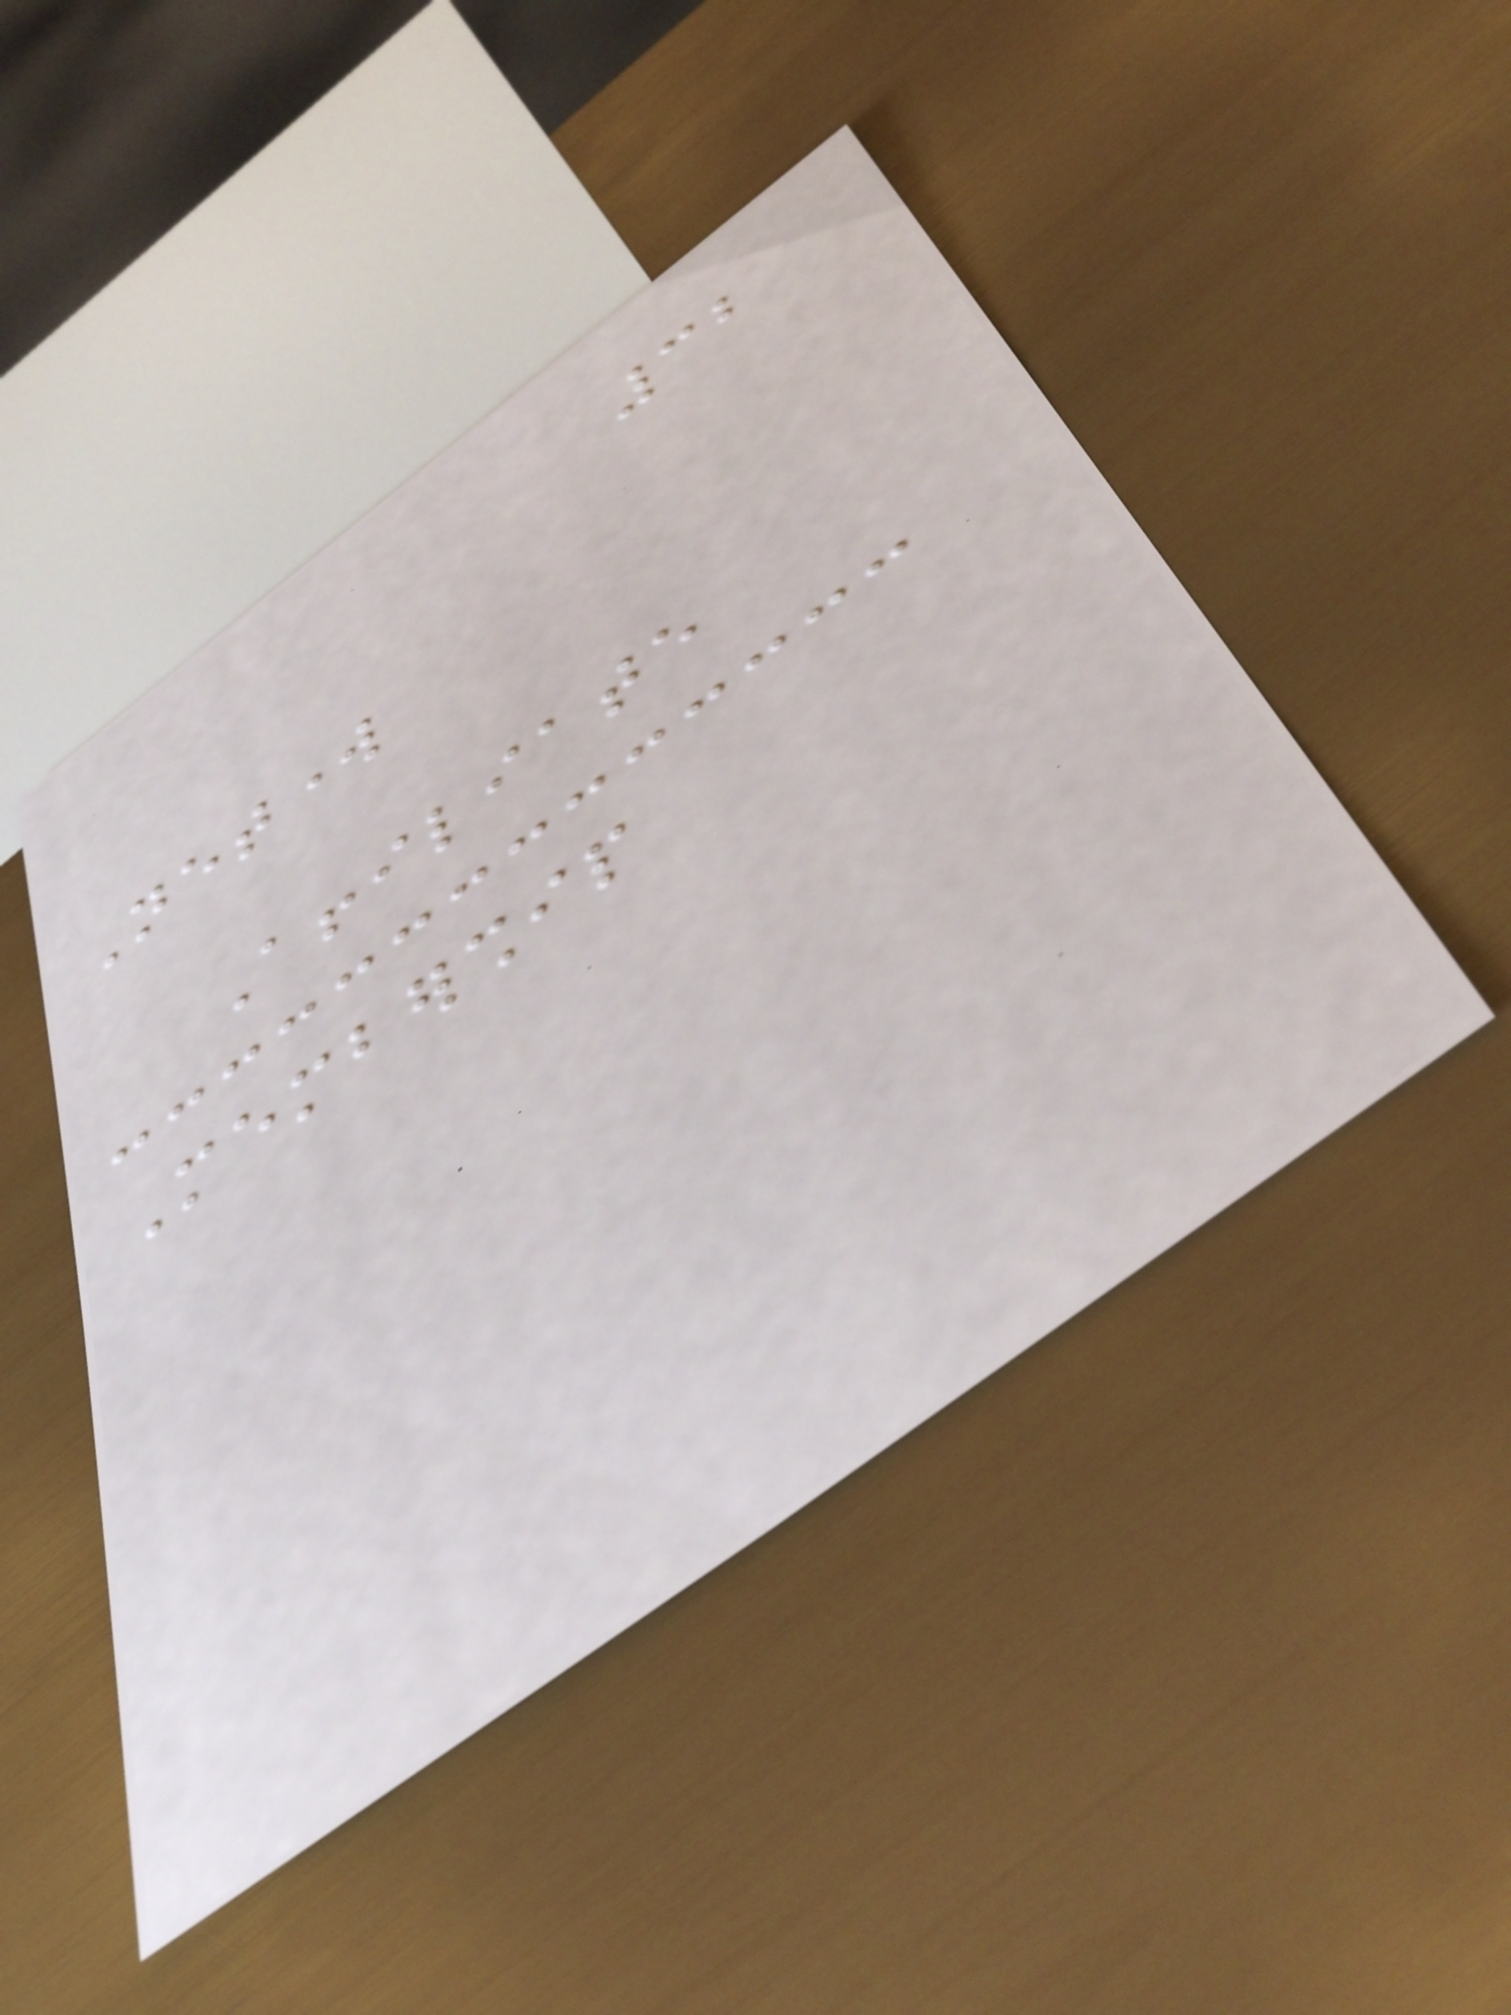32
Network
Affiliate
Membership
